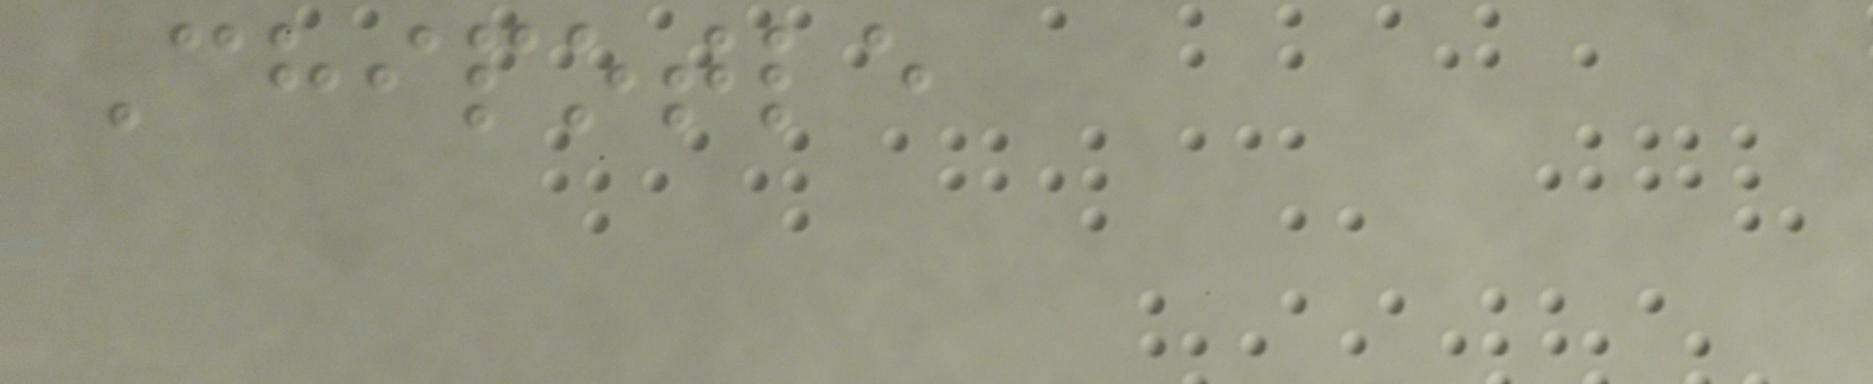Chipotle
